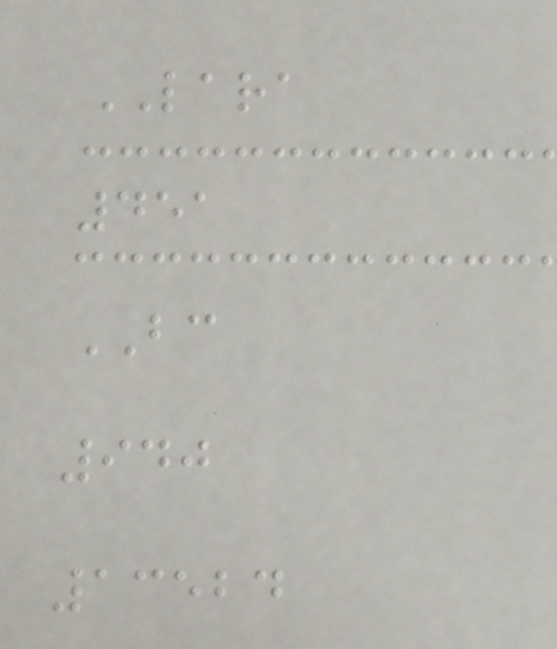LARA
451
BC
940
13524
